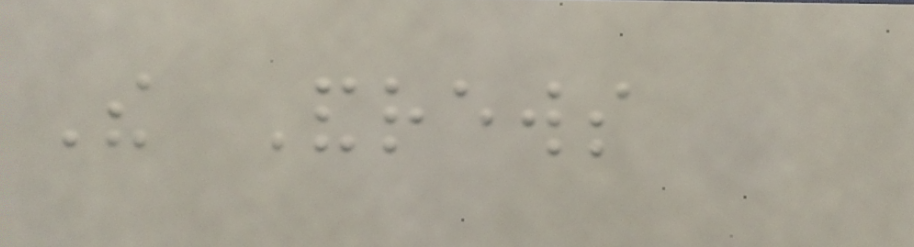The Andrews
